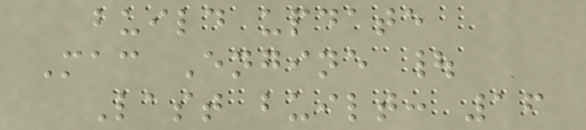build update
Mac Engine |
Last built: 16
